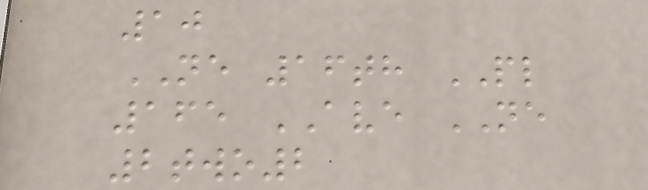10
NE 16th PL
165 AVE NE
2two2
